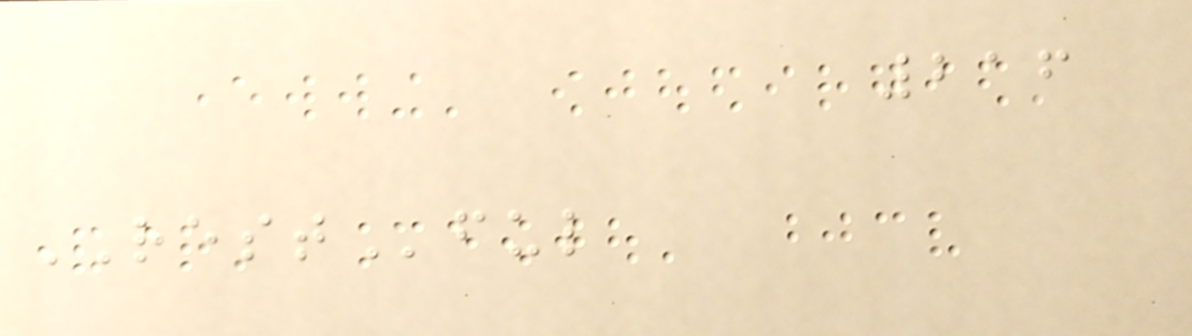216
RESTful
